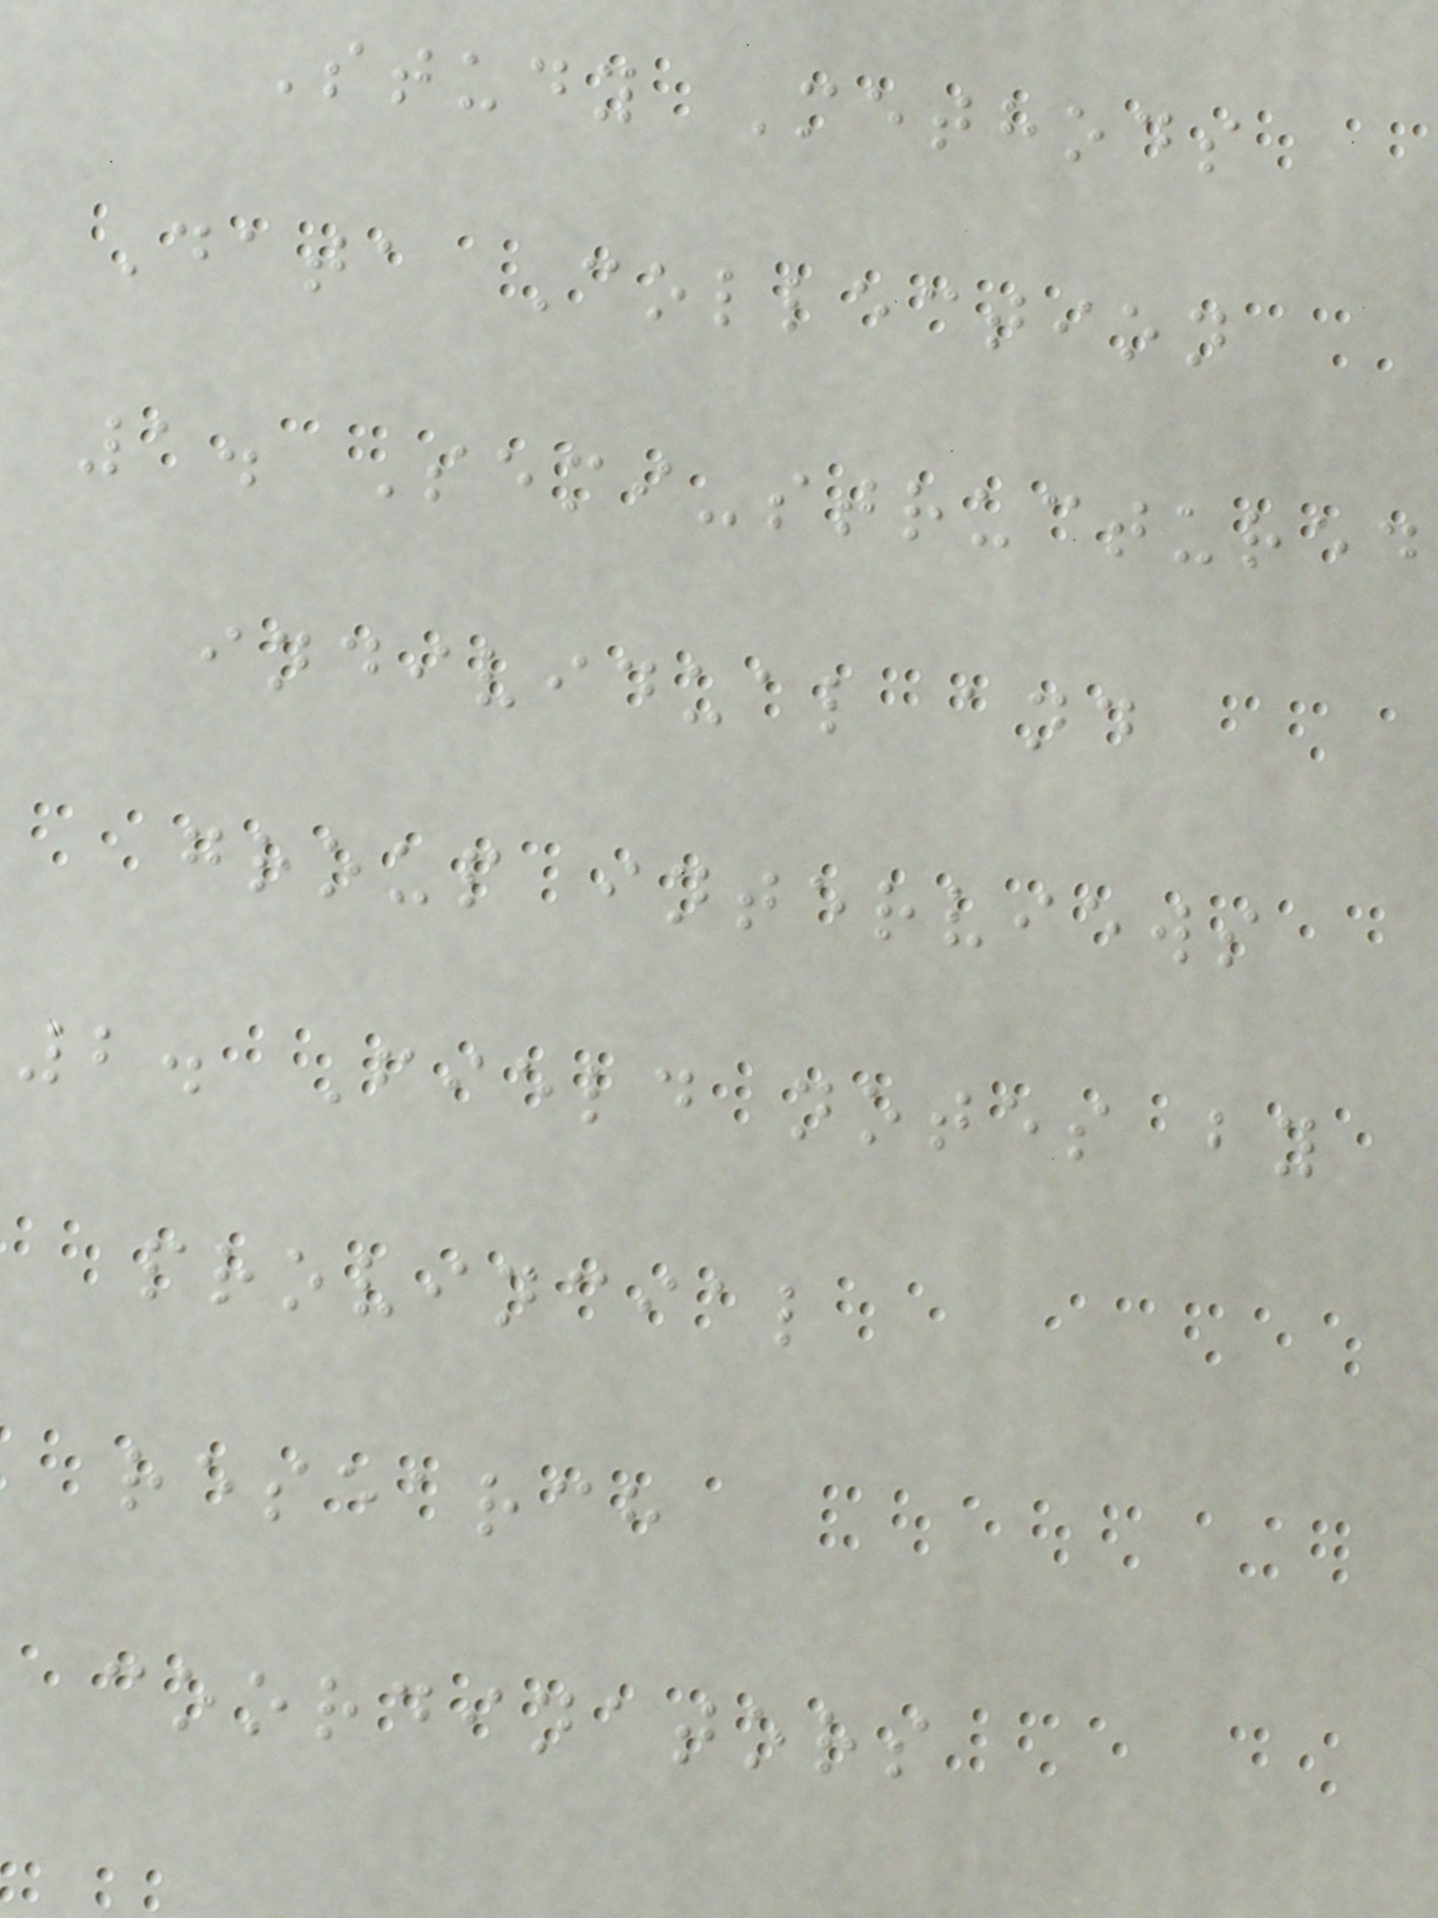Study Methods
Data Collection
1. Semi-structured
individual and
group interviews
2. Field notes by
provincial
research
coordinators
